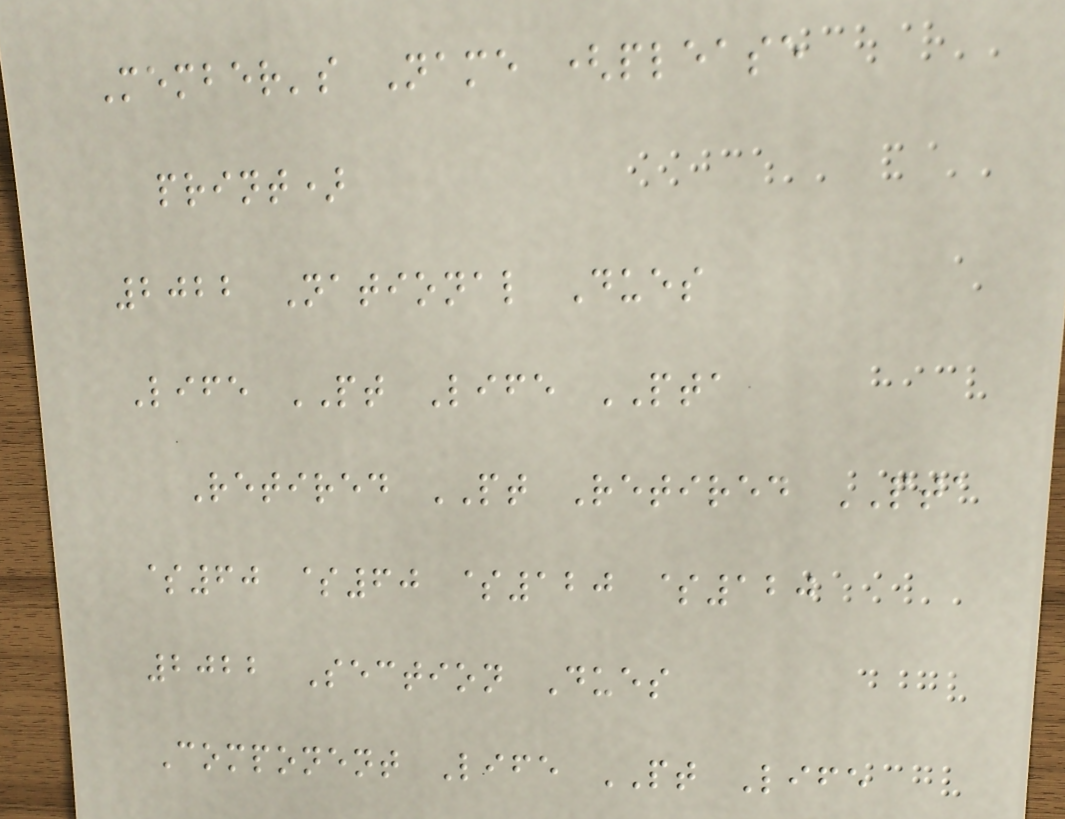Member's Name (please
print)
2022 National Dues
Life PT Life PTA
Retired PT Retired PTA
$60 $60 $120 $120
2022 Section Dues
Component Life PT Life
